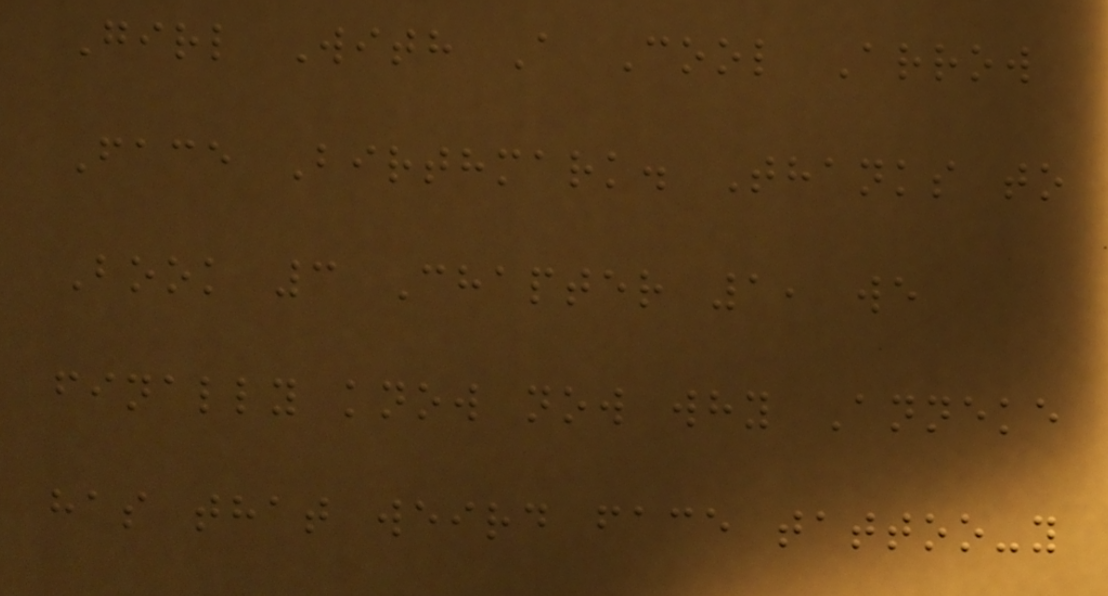Girl With A Cool Arrow
Face Birthmark. Thanks to
Book 3 Chapter 1, we
finally know now why Anneke
has that weird face tattoo-y
